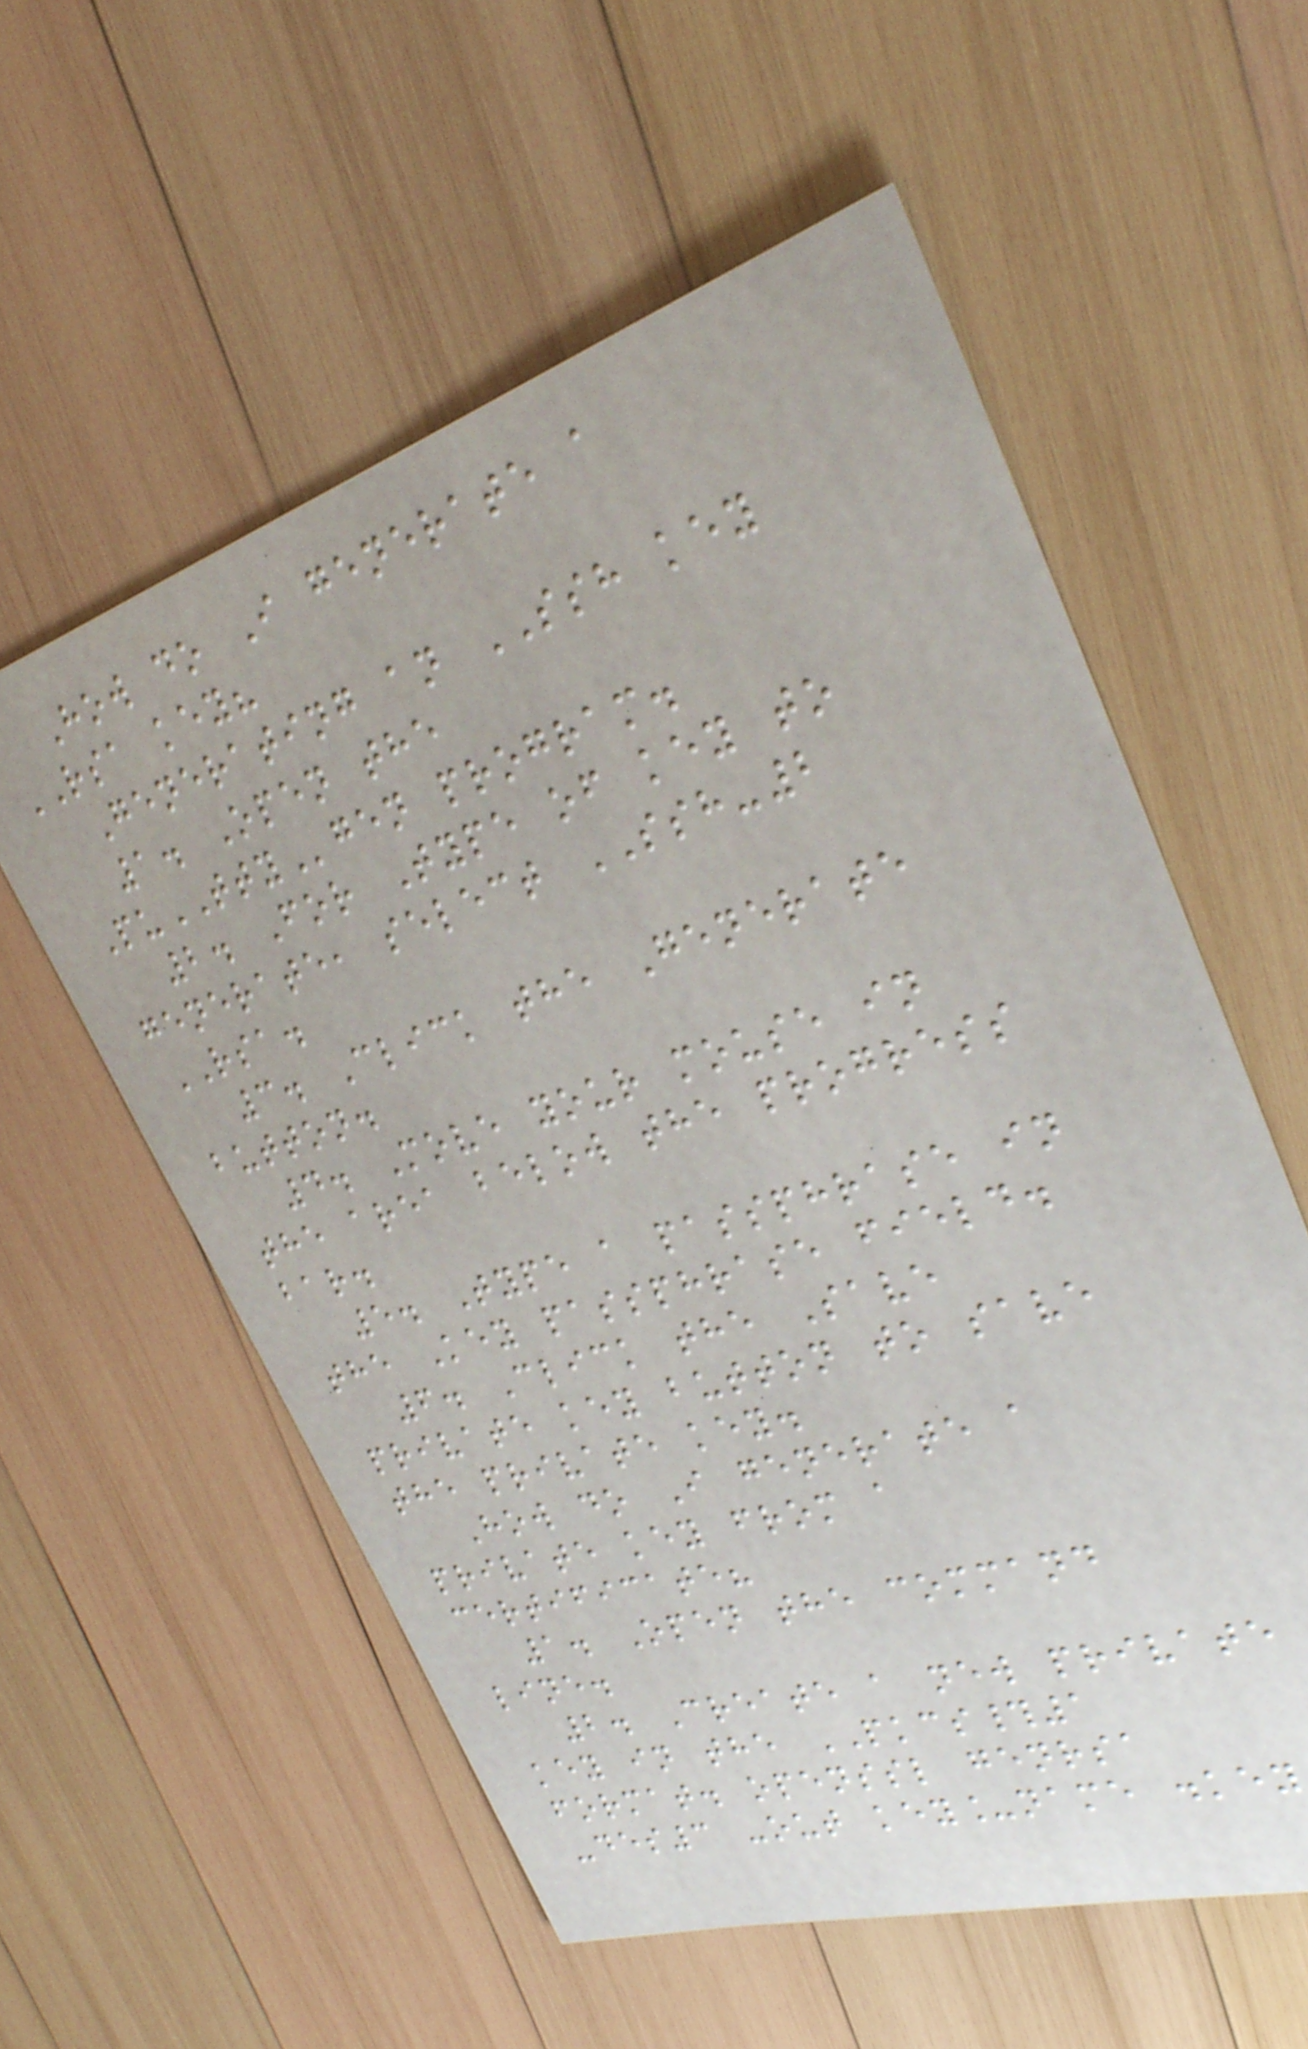How do I generate a
RSA key?
Generating an SSH key
1. Open the
PuTTYgen program.
2. For Type of key to
generate, select SSH-2
RSA.
3. Click the Generate
button.
4. Move your mouse in
the area below the progress
bar.
5. Type a passphrase in
the Key passphrase field.
6. Click the Save
private key button to save
the private key.
How do I generate a
private key from a
certificate?
1. Open the command
line.
2. Create a new private
key in the PKCS#1
format. openssl genrsa
-des3 -out key_name .key
